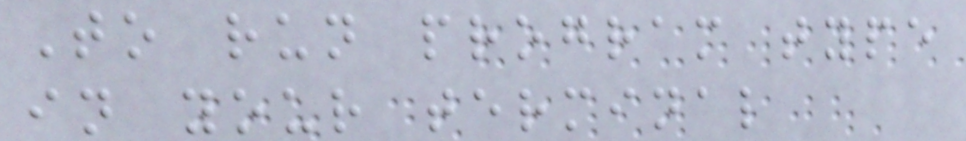To run program type
in your terminal
